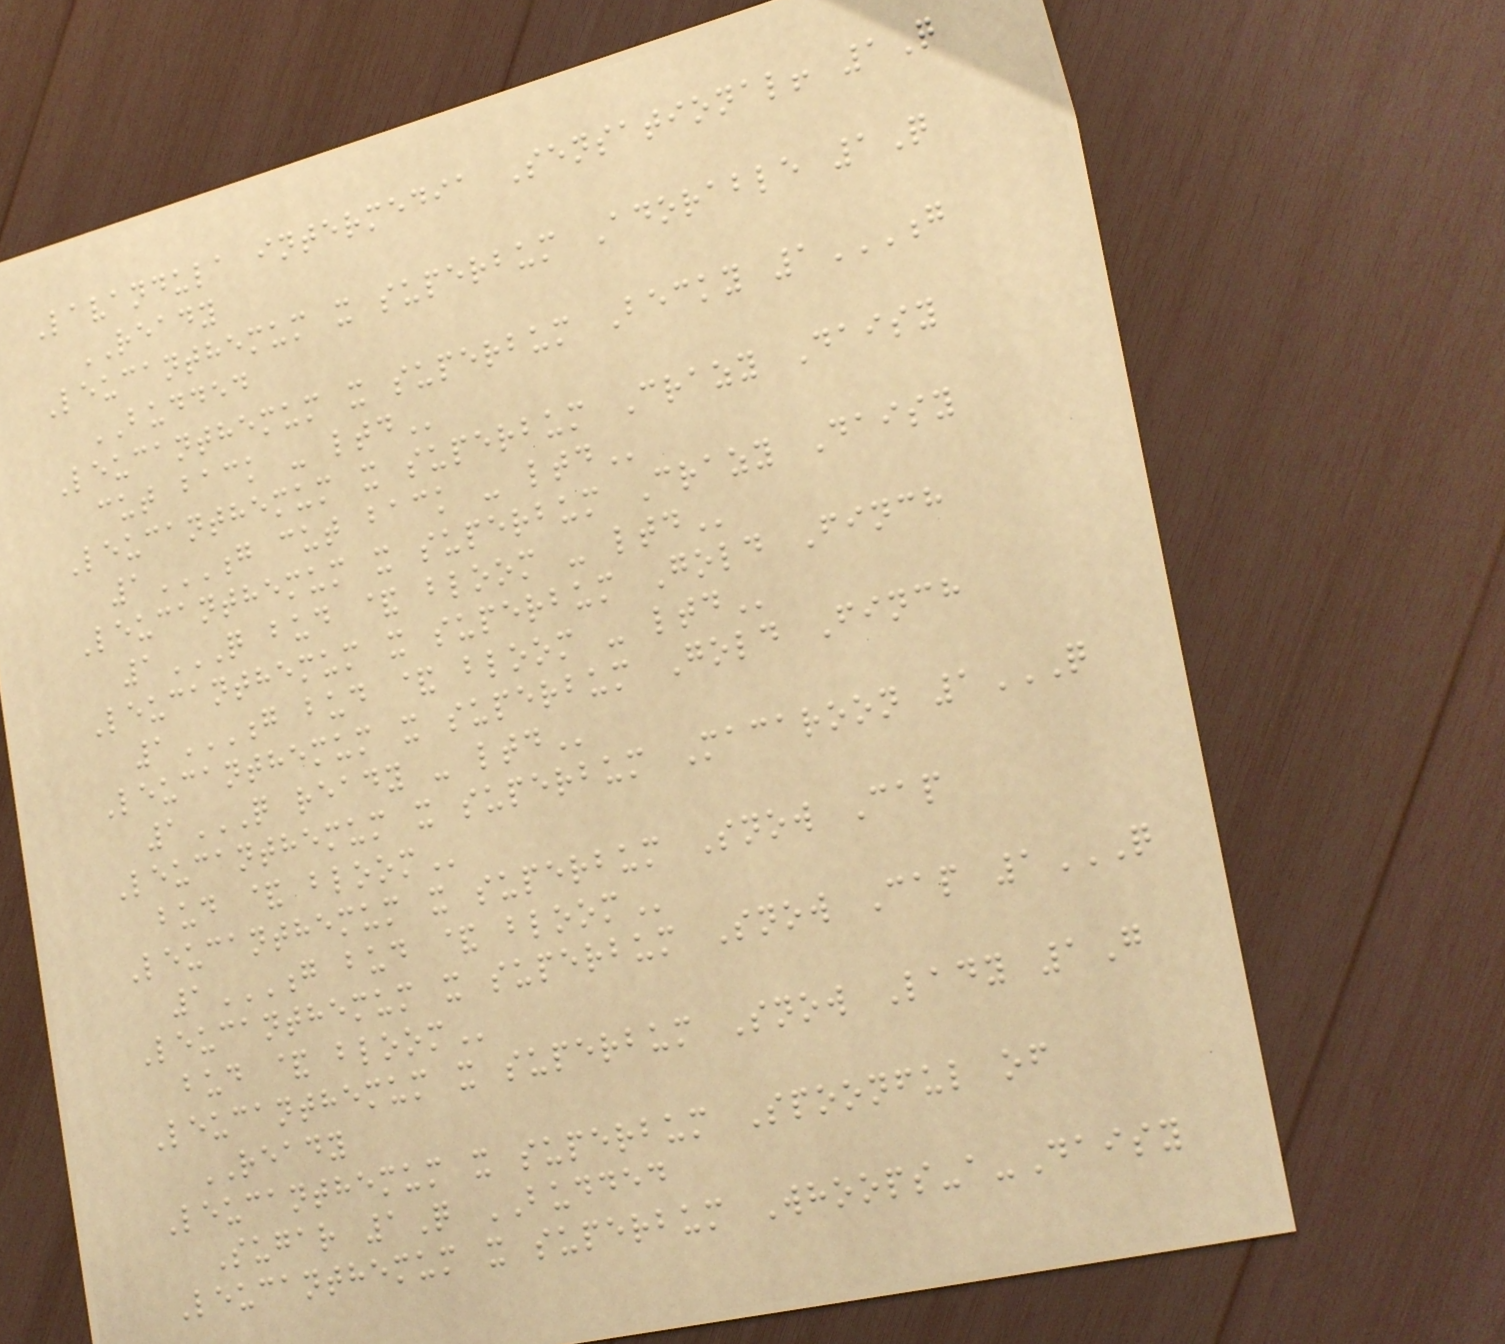Lavandula intermedia Sensational! 1Q
READY
Leucanthemum x superbum Adorable 1Q
BUDDED
Leucanthemum x superbum Becky 1G
CUT BACK - LTD
Leucanthemum x superbum Crazy Daisy
1G CUT BACK - LTD
Leucanthemum x superbum Crazy Daisy
1Q BUD & BLOOM - LTD
Leucanthemum x superbum Gold Finch
1G BUD & BLOOM - LTD
Leucanthemum x superbum Gold Finch
1Q READY - LTD
Leucanthemum x superbum Macaroon 1Q
BUD & BLOOM
Leucanthemum x superbum Snow Cap
1G BUD & BLOOM
Leucanthemum x superbum Snow Cap 1Q
BUD & BLOOM
Leucanthemum x superbum Snow Lady 1G
READY
Leucanthemum x superbum Spoonful of
Sugar 1Q BUDDED
Leucanthemum x superbum Whoops-a-Daisy
